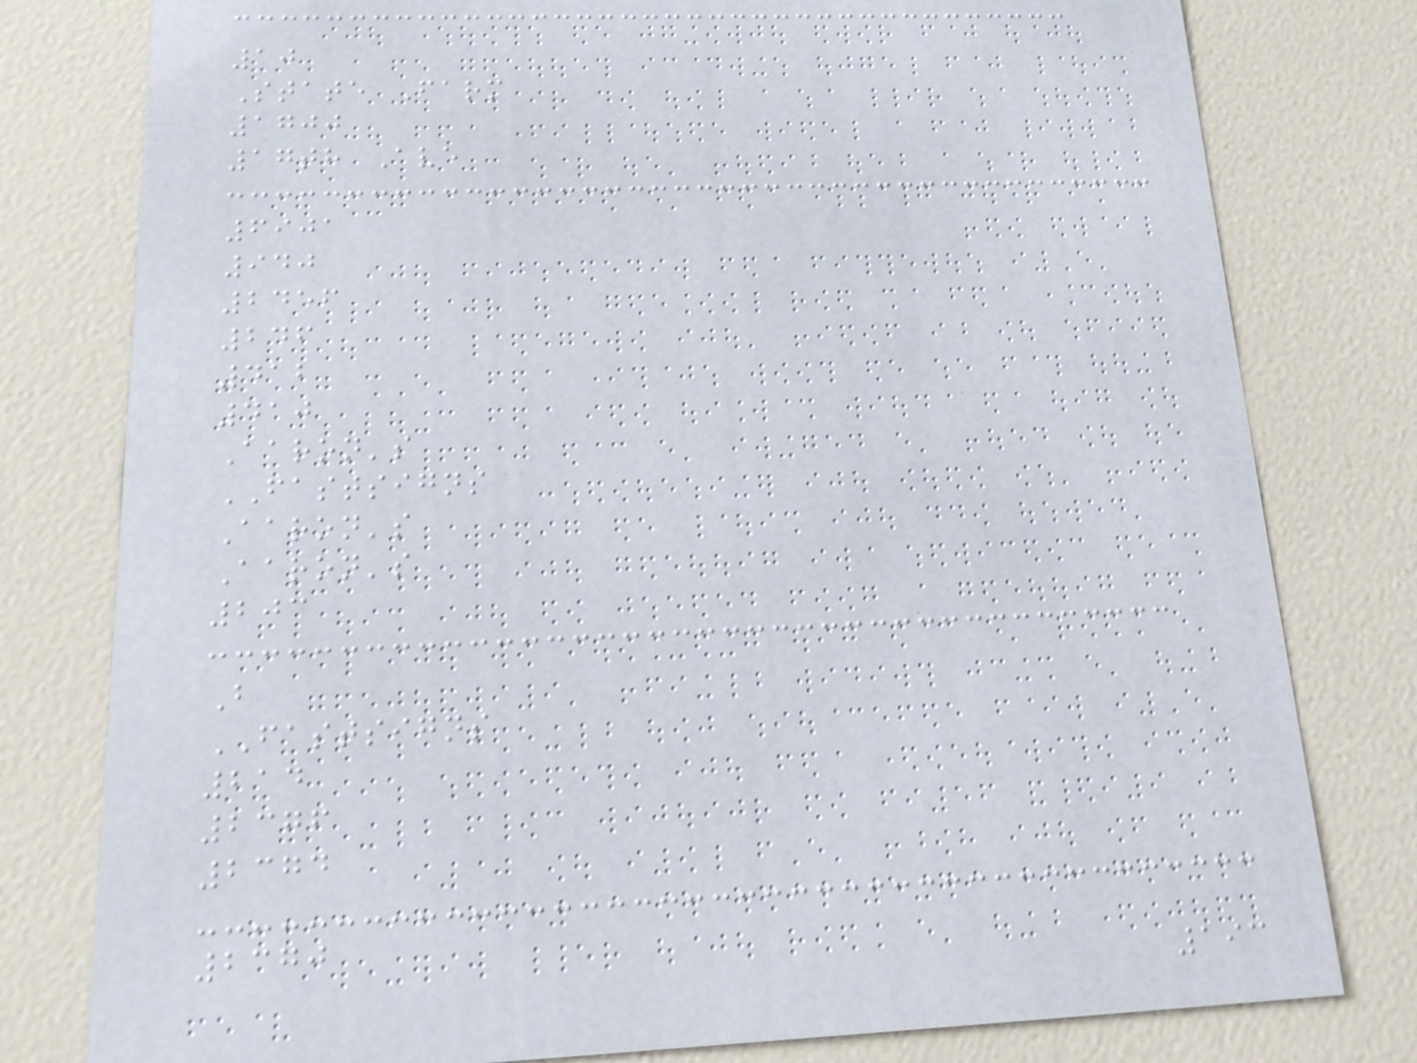10
State Farm
1700
17th Ave
6901
940
2456
246
412
410
Aaron's
FASTSIGNS
Aaron's
Aaron's
203
B
FASTSIGNS
214
2376
2374
2370
193
